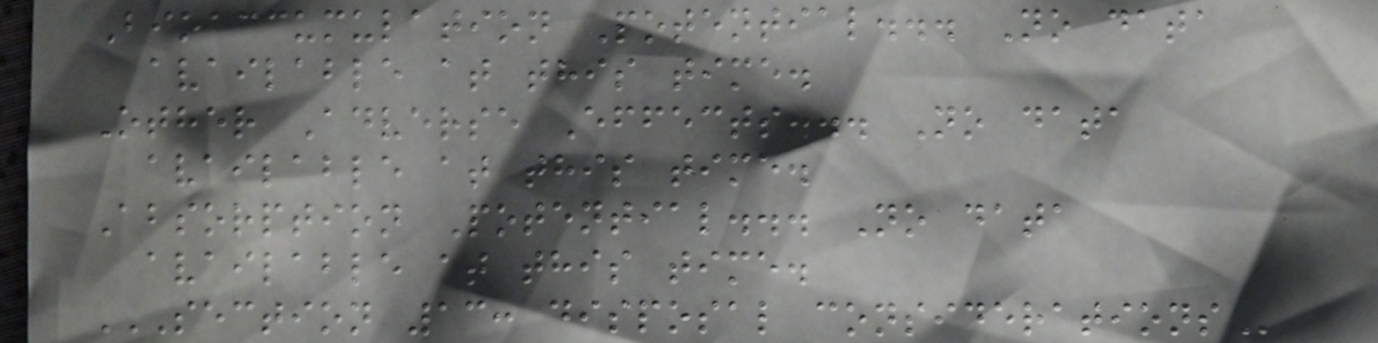Bioaccumulation Potential... No data
available at this time.
Other Adverse Effects... No data
available at this time.
Absorption Potential... No data
available at this time.
SECTION 13: DISPOSAL CONSIDERATIONS
